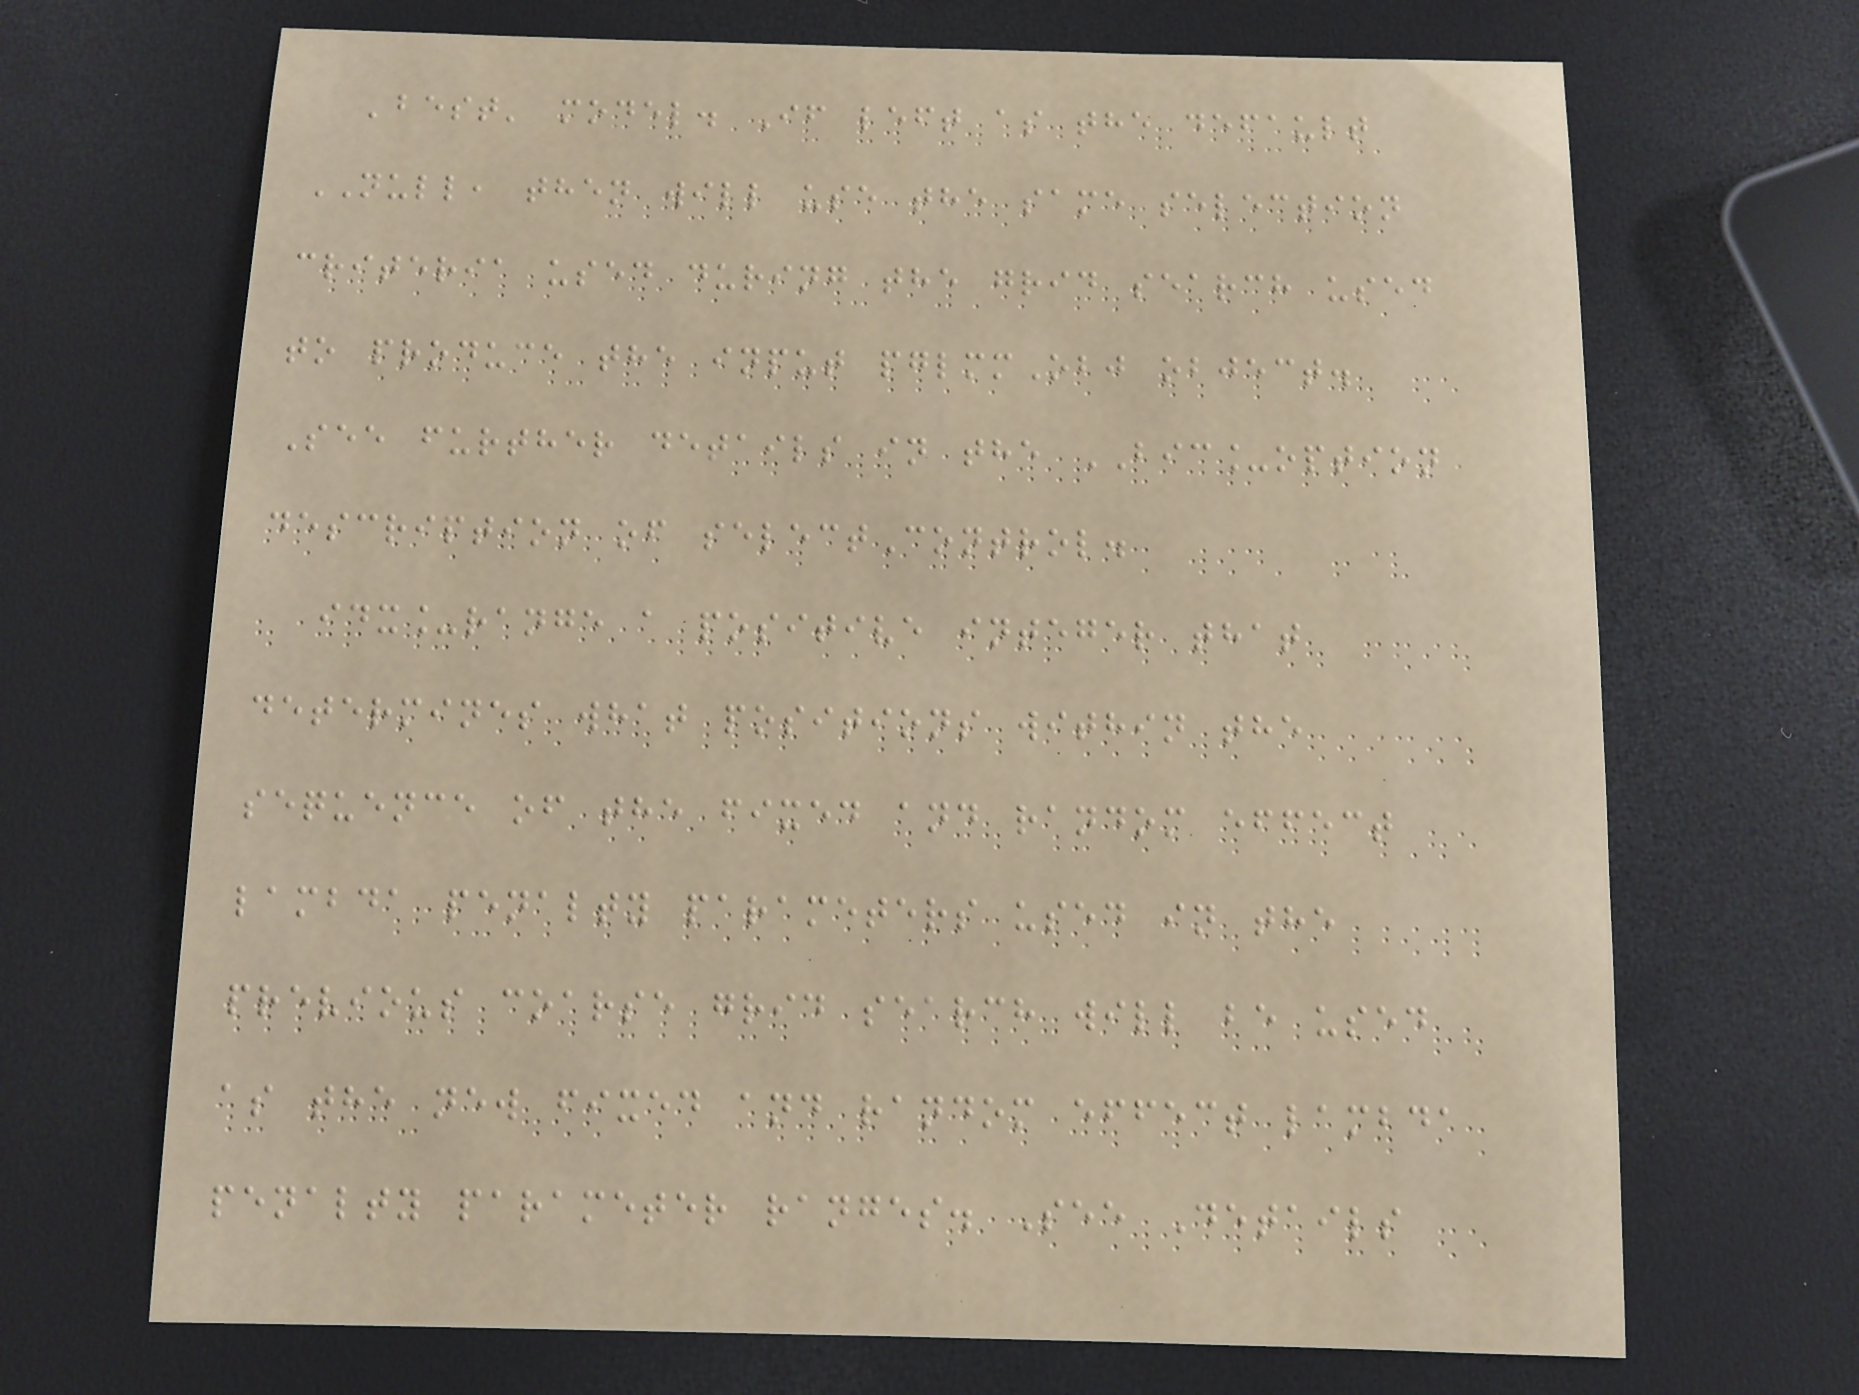'best' model. If left as the default
NULL, then will use the same selection
criteria used during the grid search used
to produce the input pglmmObj object.
See further details in the BIC_option
description of selectControl.
idx_range a positive integer that
determines what positions within the
sequence of the fixed and random effect
lambda penalty parameters used in the
previous coarse grid search will be used
as the new fixed and random effect lambda
penalty parameter ranges. See Details
